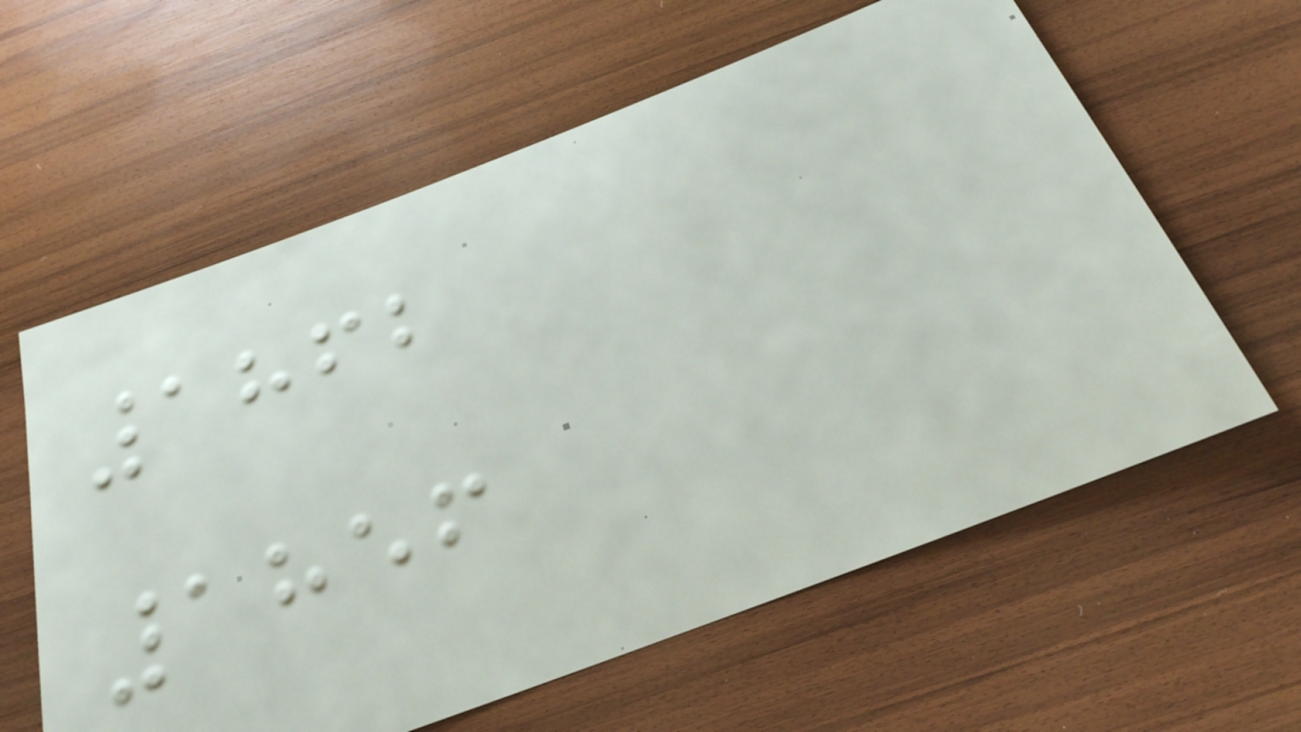1862
1856
